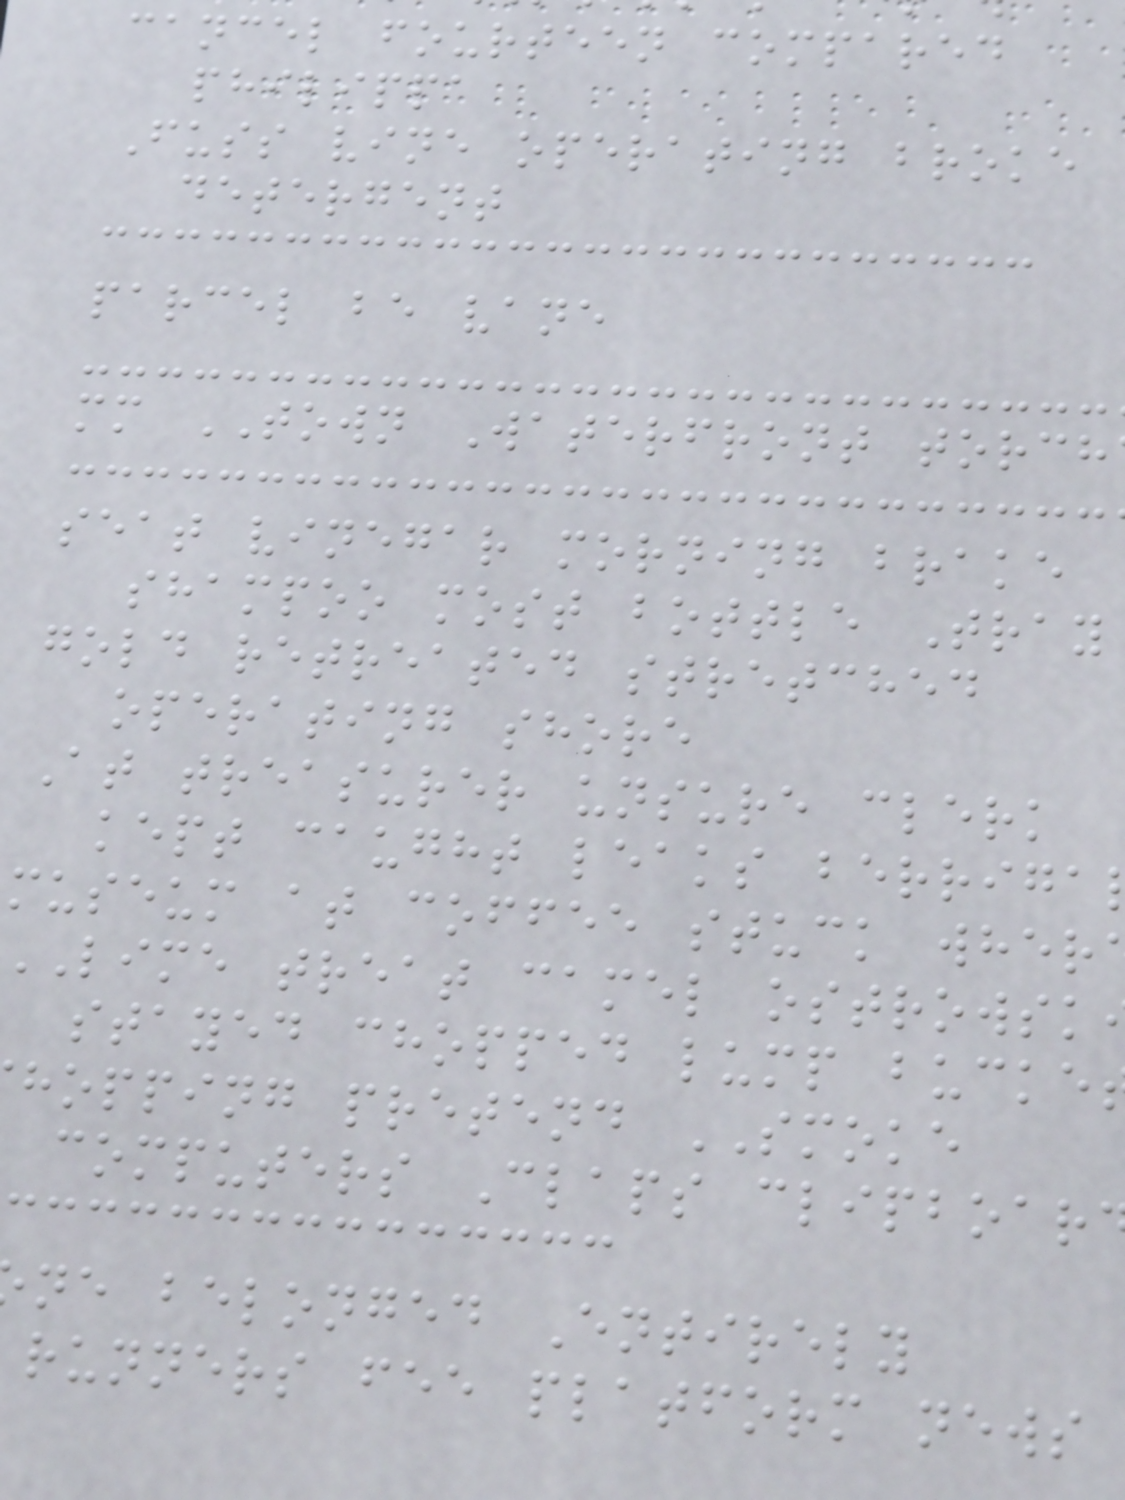cancel fourteen compared
philippa
Fuss vine operating broke
detergent
parcel be vane
mm TOWN Waterfront torch
seat vinegar morning brake
shampoo most bottle Tray
gold retreated stretched
operating shore
At treasurer unsure clerk
kept caught leaks berriga
museum at coffee stuck wher
lime treat camel ostrowsk
stayed chopped lump bucke
hopping pretend SMOKE
computers Claps clipboar
ne belonged Entirely
runners fee platform news
